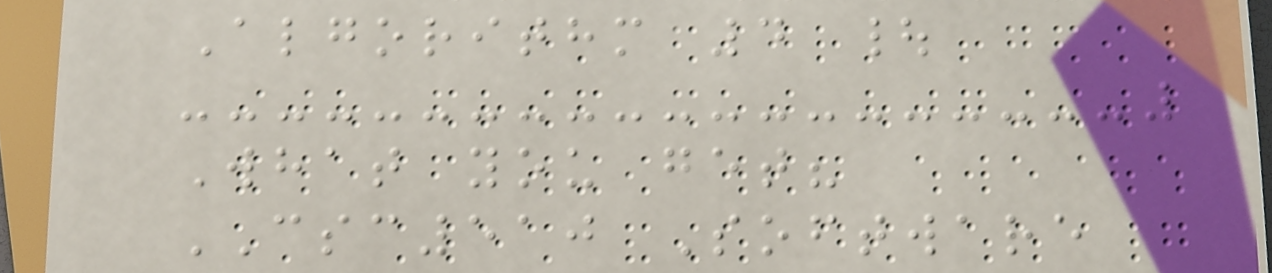Algorithm 4 |
What you get?
CSC510 Software
